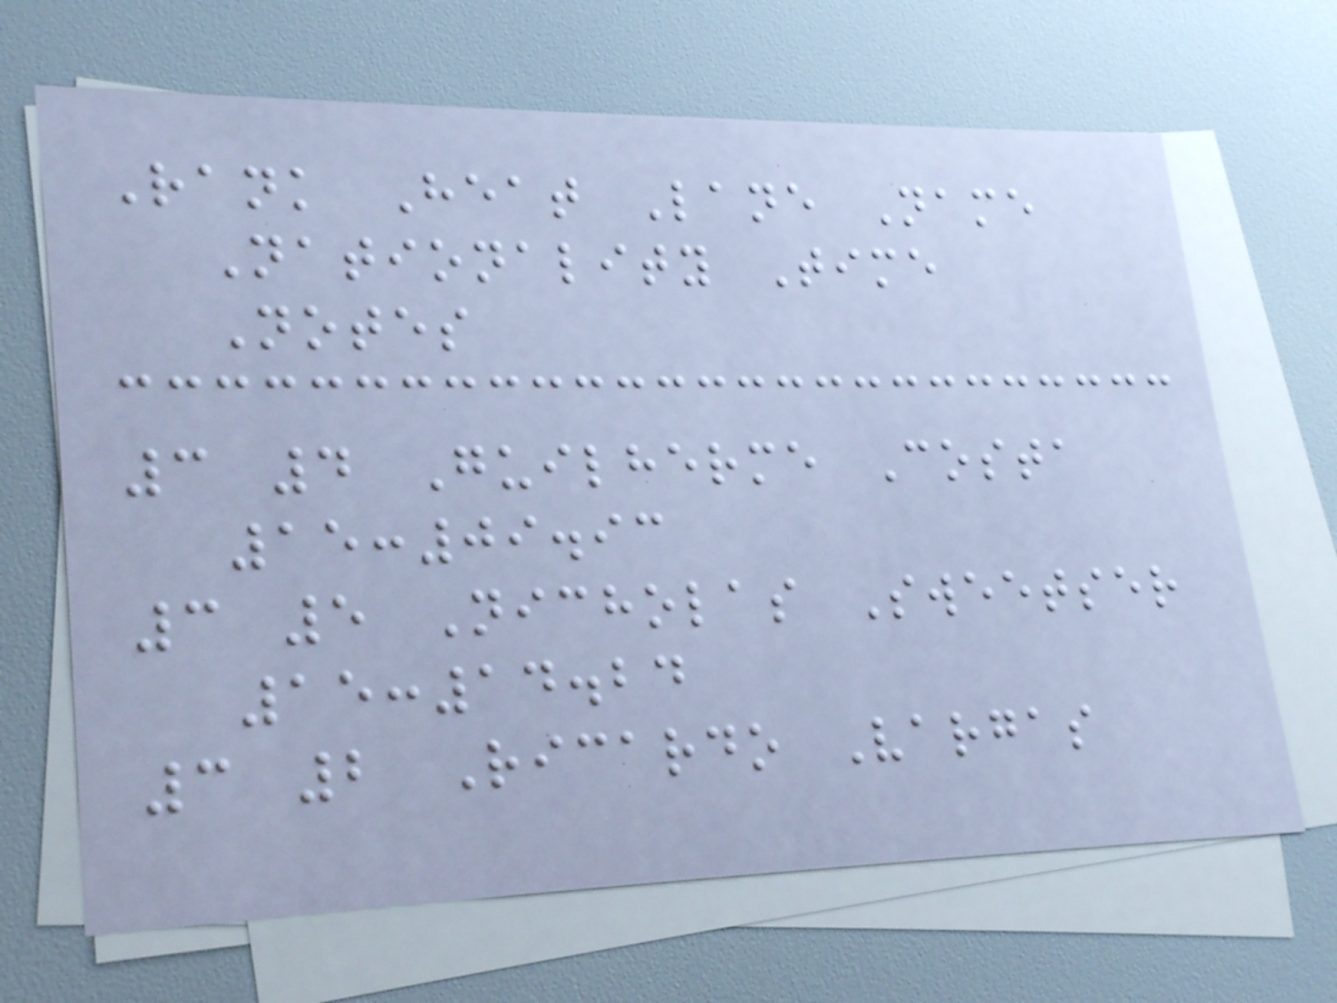Rank Heat Lane Name
Nationality Time
Notes
3 4 Guilherme Costa
15:09.93
3 5 Nicholas Sweetser
15:14.24
3 2 Ricardo Vargas
